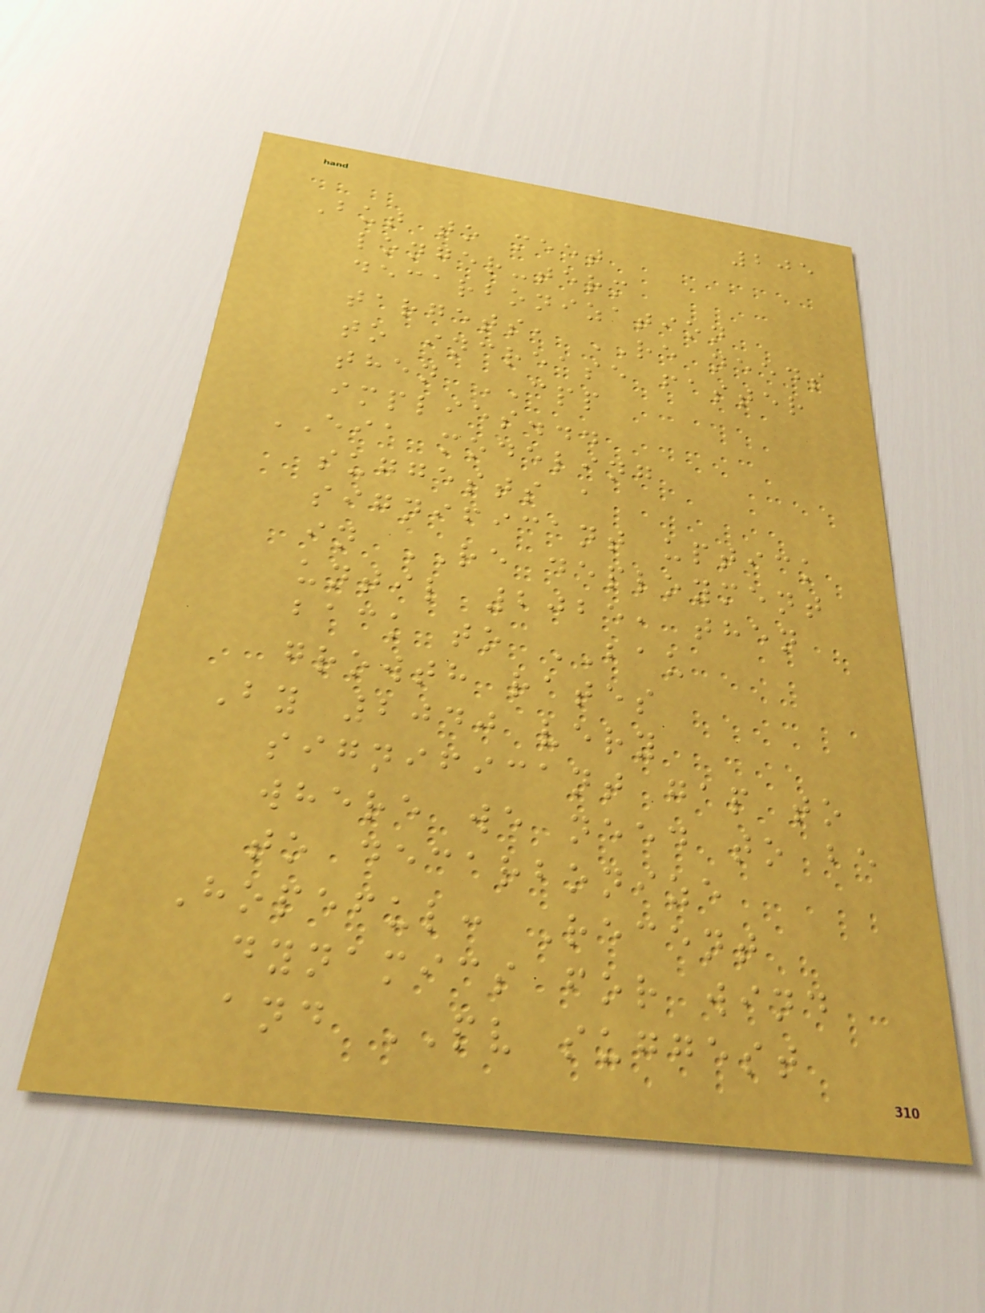205
But to meet
longer-term
decarbonization
targets, RE needs
to increase faster
then CPP
implies...
EIA modeling
suggests a
significant uptick
in RE deployment
until 2025, then
back to BAU
growth rates
By 2040 very
significant gap to
where we need to be
to decarbonize
Hopeful: Recent
dynamics for wind
and PV suggest
